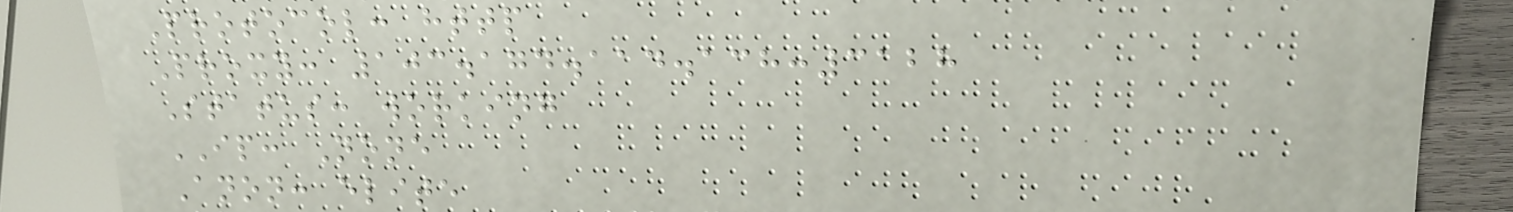Protocol: http
Proxy: 103.174.114.138:3128
Status: working
IP: None
Anon: elite
